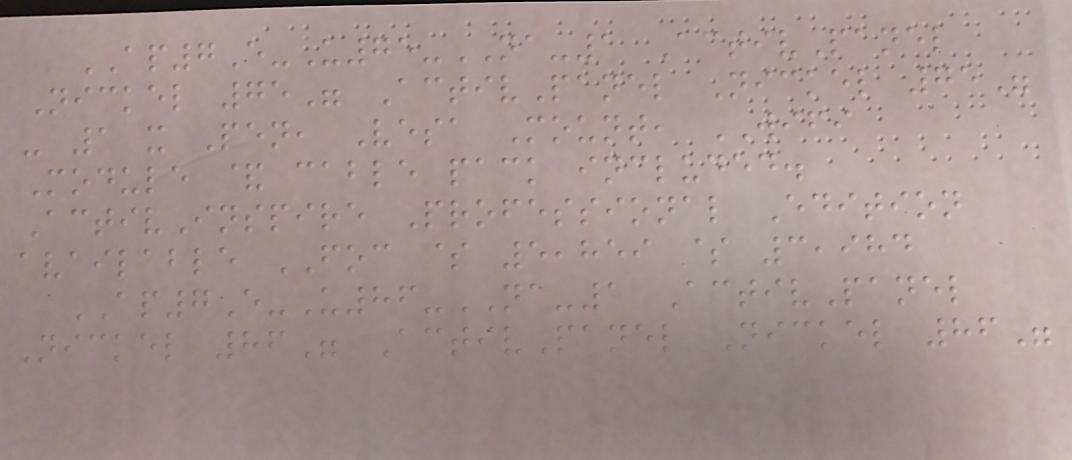AP7E-U75-NA-1 ActivPanel
Nickel 75" ActivPanel Nickel 75"
- 1 x Pen, Vesa Mount, WIFI
Module & cable pack included.
ActivInspire Professional Edition
available FOC $ 5,859 $ 3,984
AP7E-U86-NA-1 ActivPanel
Nickel 86" ActivPanel Nickel 86"
